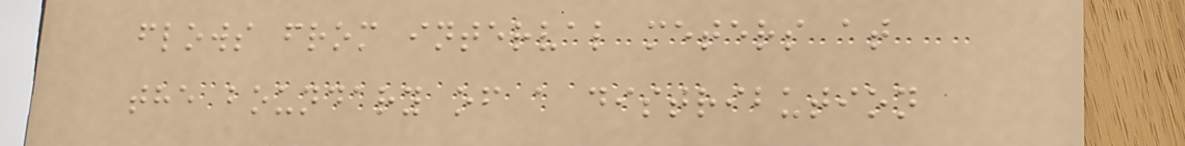flows from interval meters at
the boundary of a distribution
